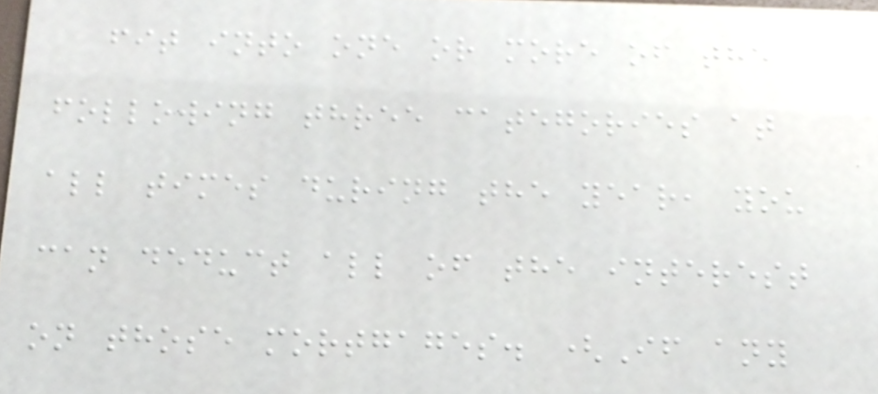fit into one or more of the
following three categories at
all times during the year, you
can deduct all of the interest
on those mortgages. (If any
